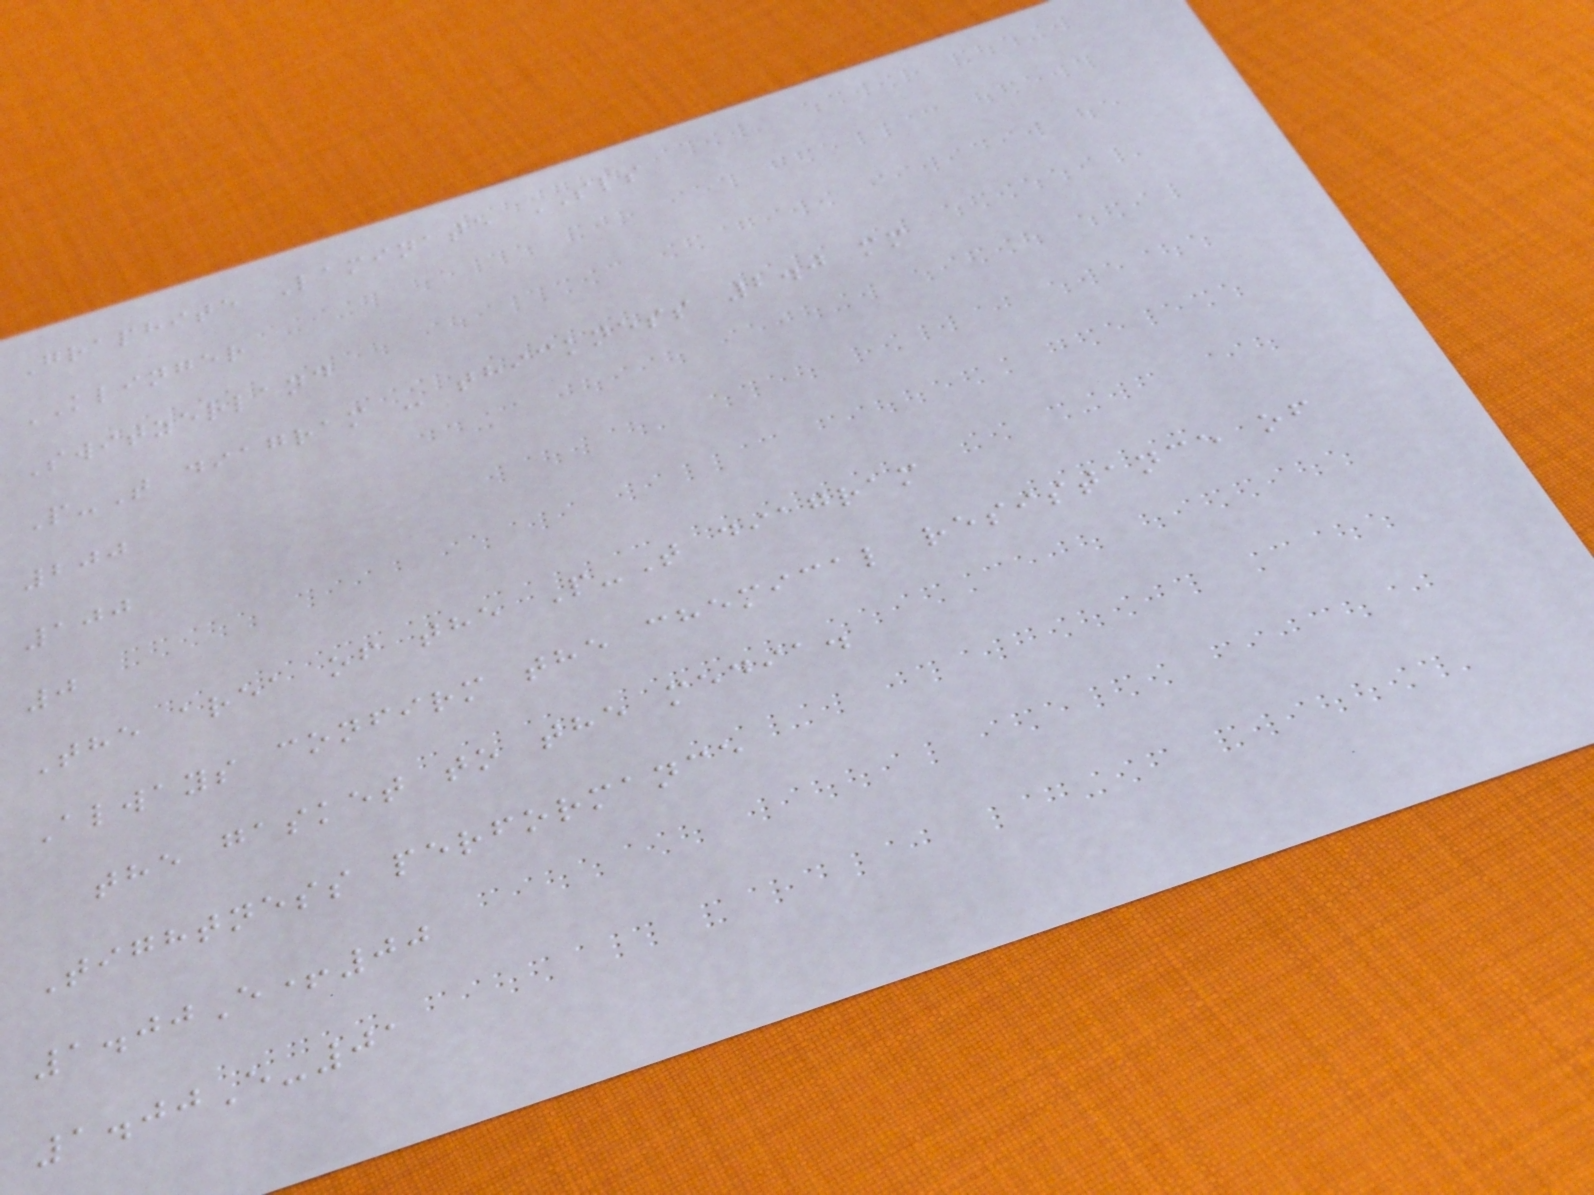Graphite Laminate SLS
KLINGER
Switzerland
P-T diagram - thickness 2.0 mm
200
100
0
The area of the P-T diagram
Always confirm the chemical resistance of
the gasket to the media.
Tightness performance
1.00E+00
1.00E-01
